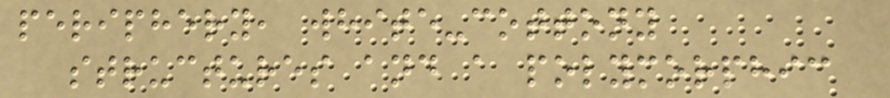periphery, white-cottony
structures and a polymorphic
